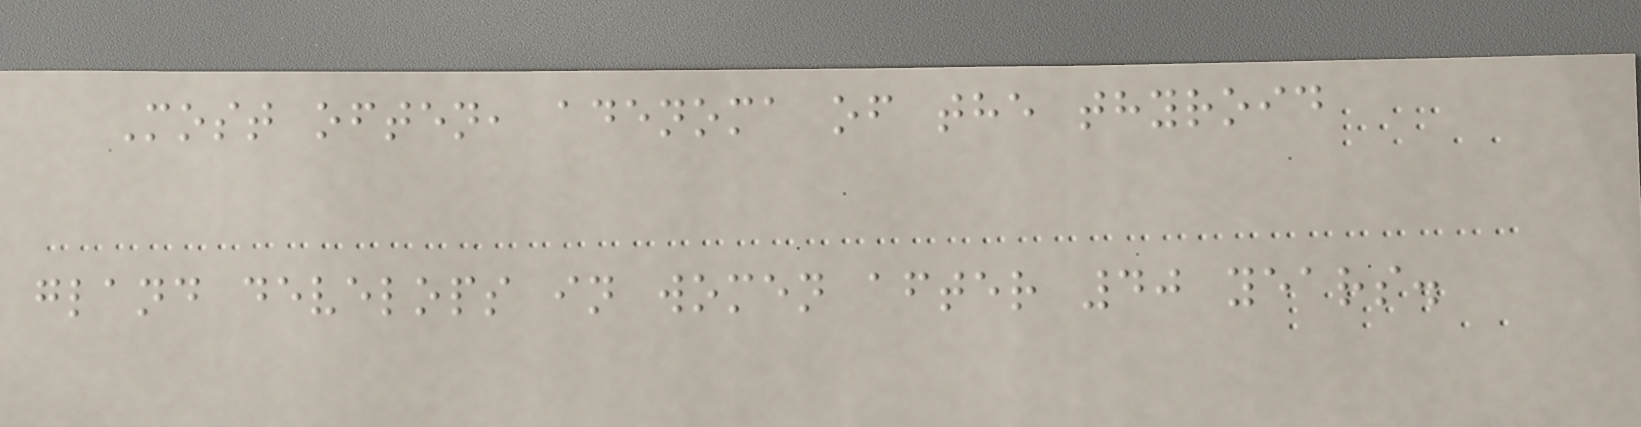Most often, adenoma of the thyroid
gland develops in women after 40 years.
